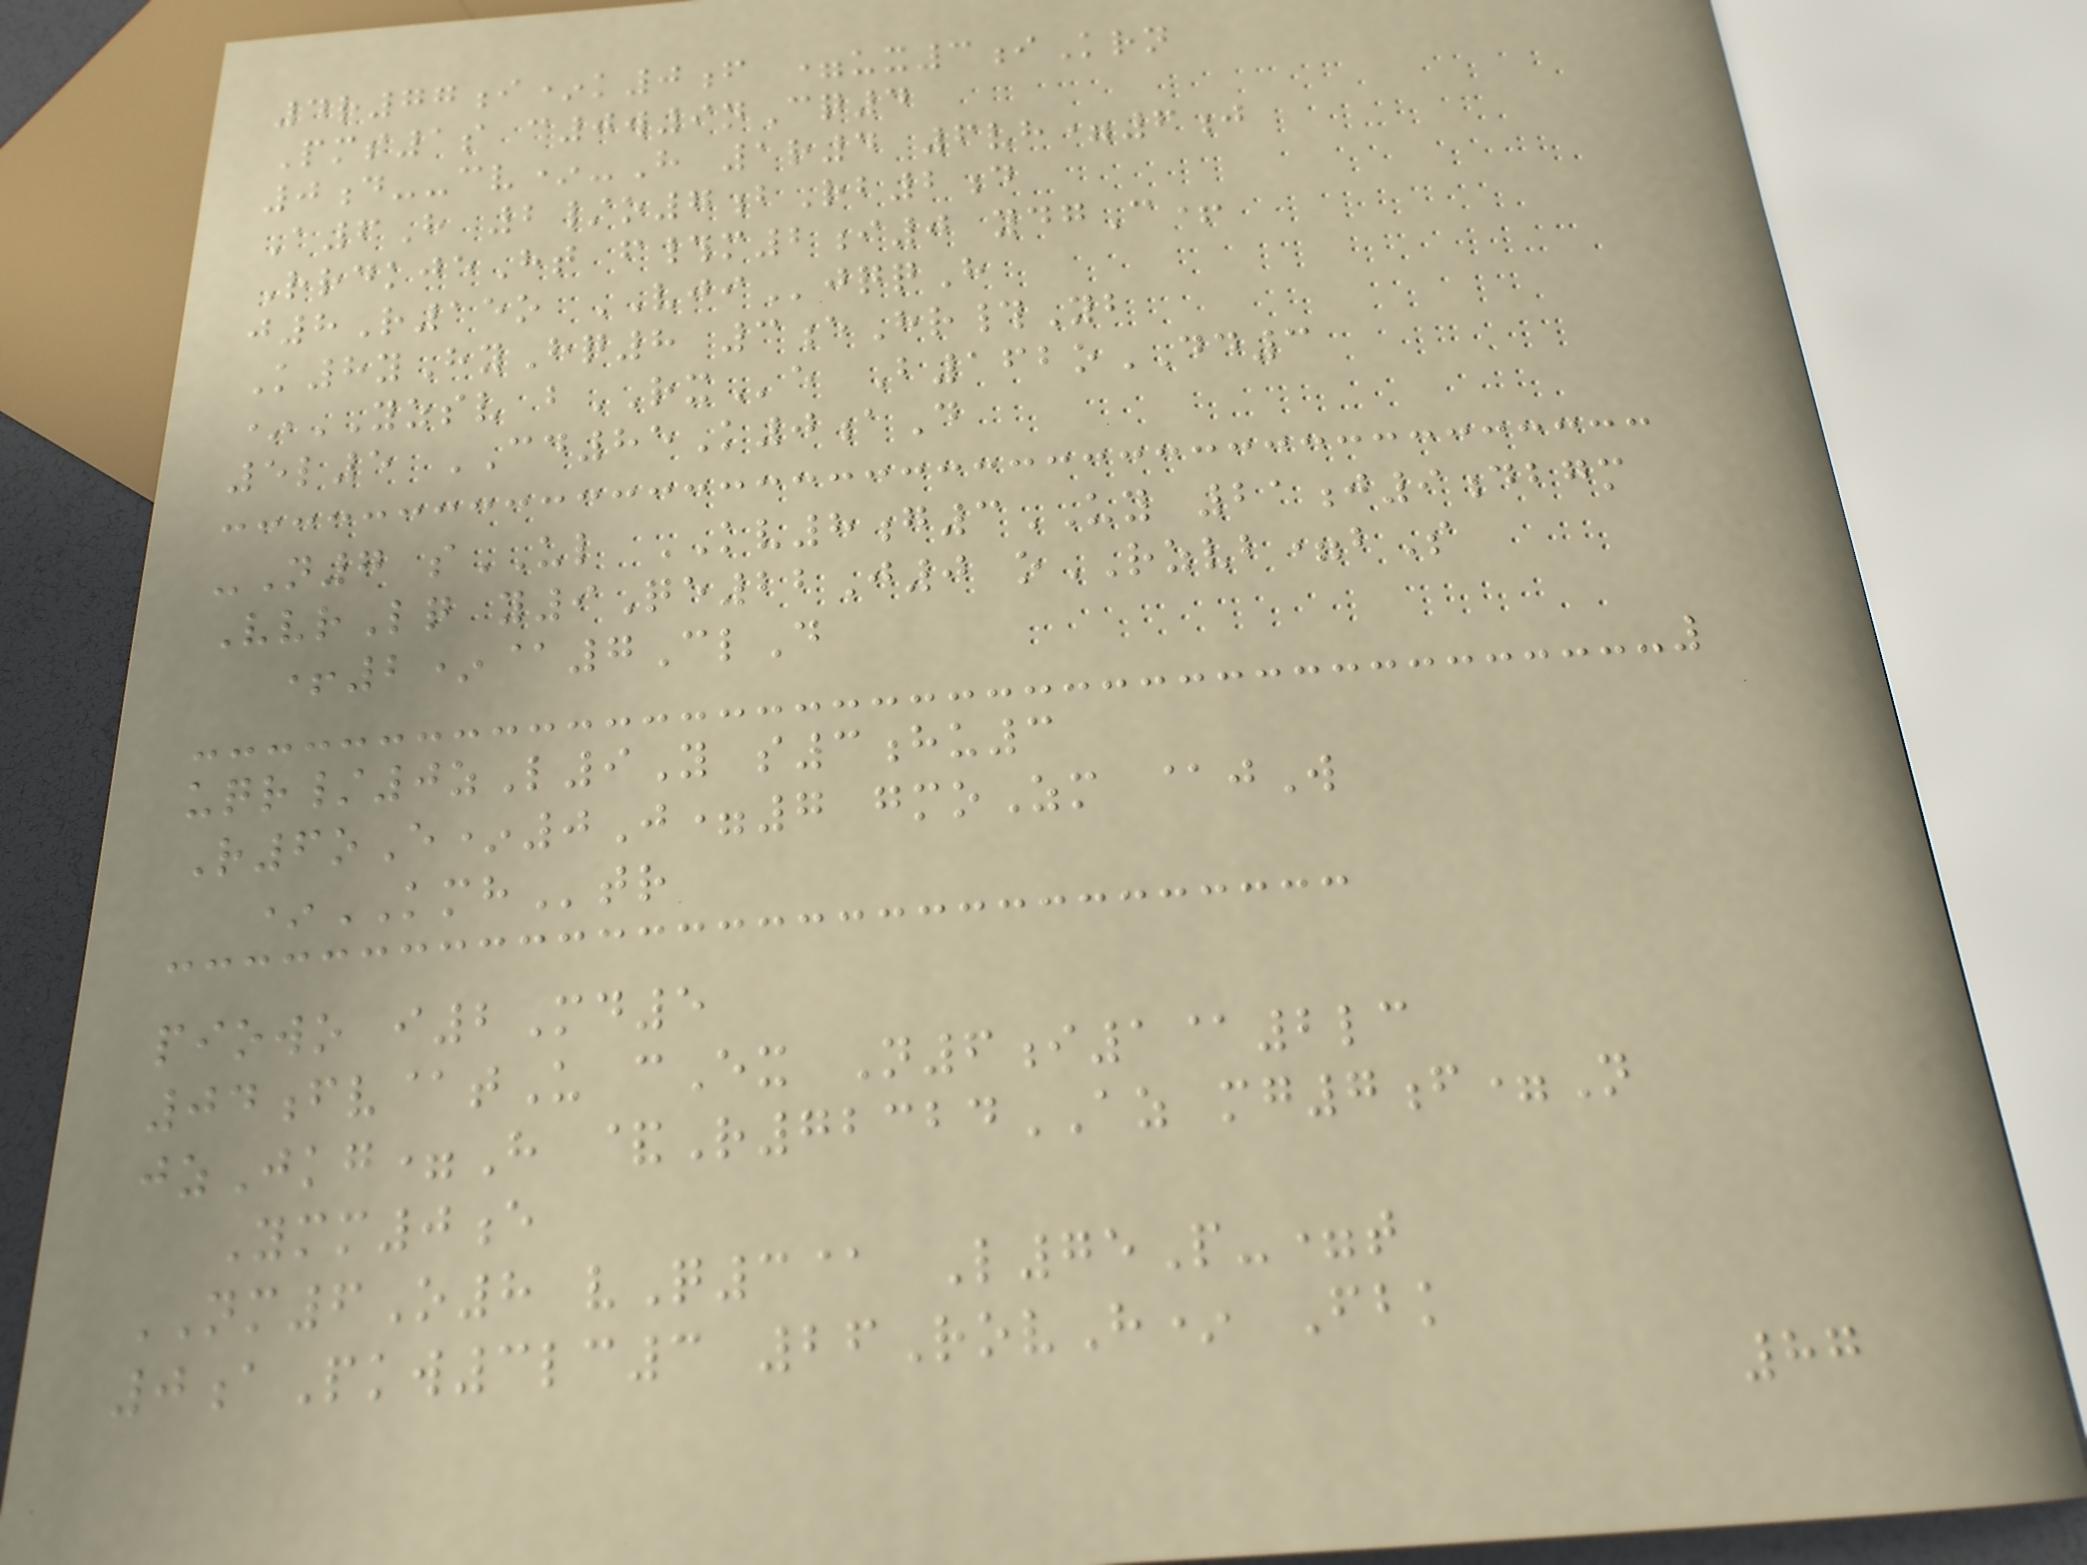4r77i*k0f =ux3iKrn
Pms1s c0w9nCq4
0d--cv*-H 1r4 6vh=6j
A6H 2/o7bRb2d
RrdkjeHt f#m2i0 ydgC+
j8R15o VJIjqqH
K8yHyHq8 3eHr#Yb
*YZSV bRXe B162oDD3
5l5 CD85K0aD
-N7 sUL KV8g3UY 21j9dbgm
VvrLq y9Qe22J0 oRZVB=bS
+2*@7ClD
uqr/0zL9Y s3hu3
R6oE*0J=7 gmoZm @jW
*KMHtr
piowo i2Md5
04fv@tU cEx N6i1@2lc
jzJkg=H &R72324AZ mg7f=N
Ymm0e
NM6O8 vQ3@ L75P-=t
0aPkw3lc3 26RovH* Fbk
87
